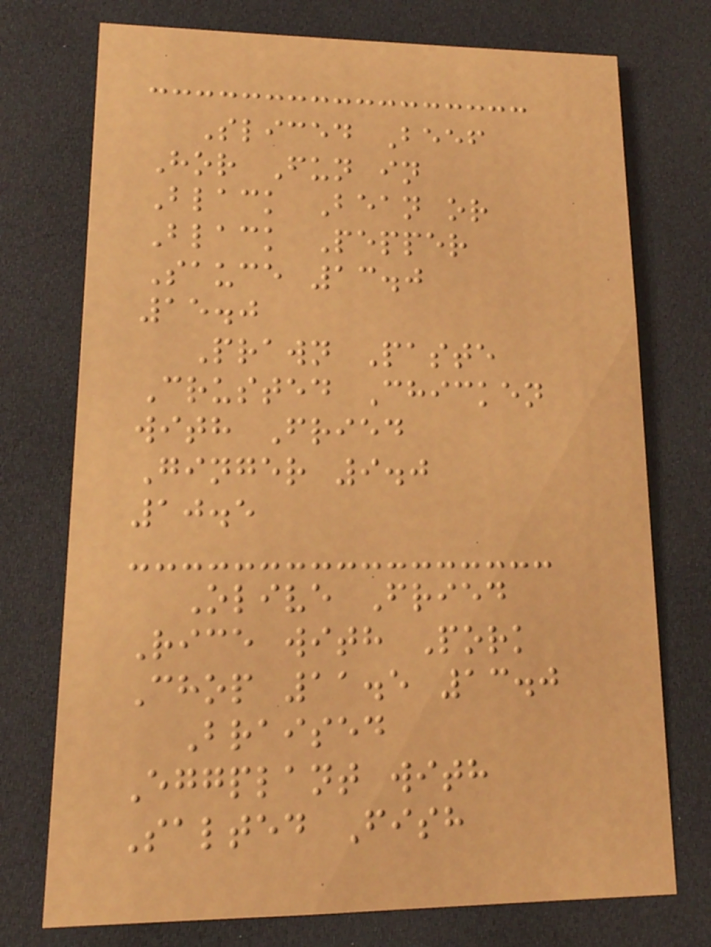Sliced Beef
Hor Fun in
Black Bean or
Black Pepper
Sauce 13.0
15.0
Prawn Paste
Crusted Chicken
with Fried
Ginger 9.0
10.5
Olive Fried
Rice with Pork
Chop 11.5 13.0
Braised
Eggplant with
Salted Fish
